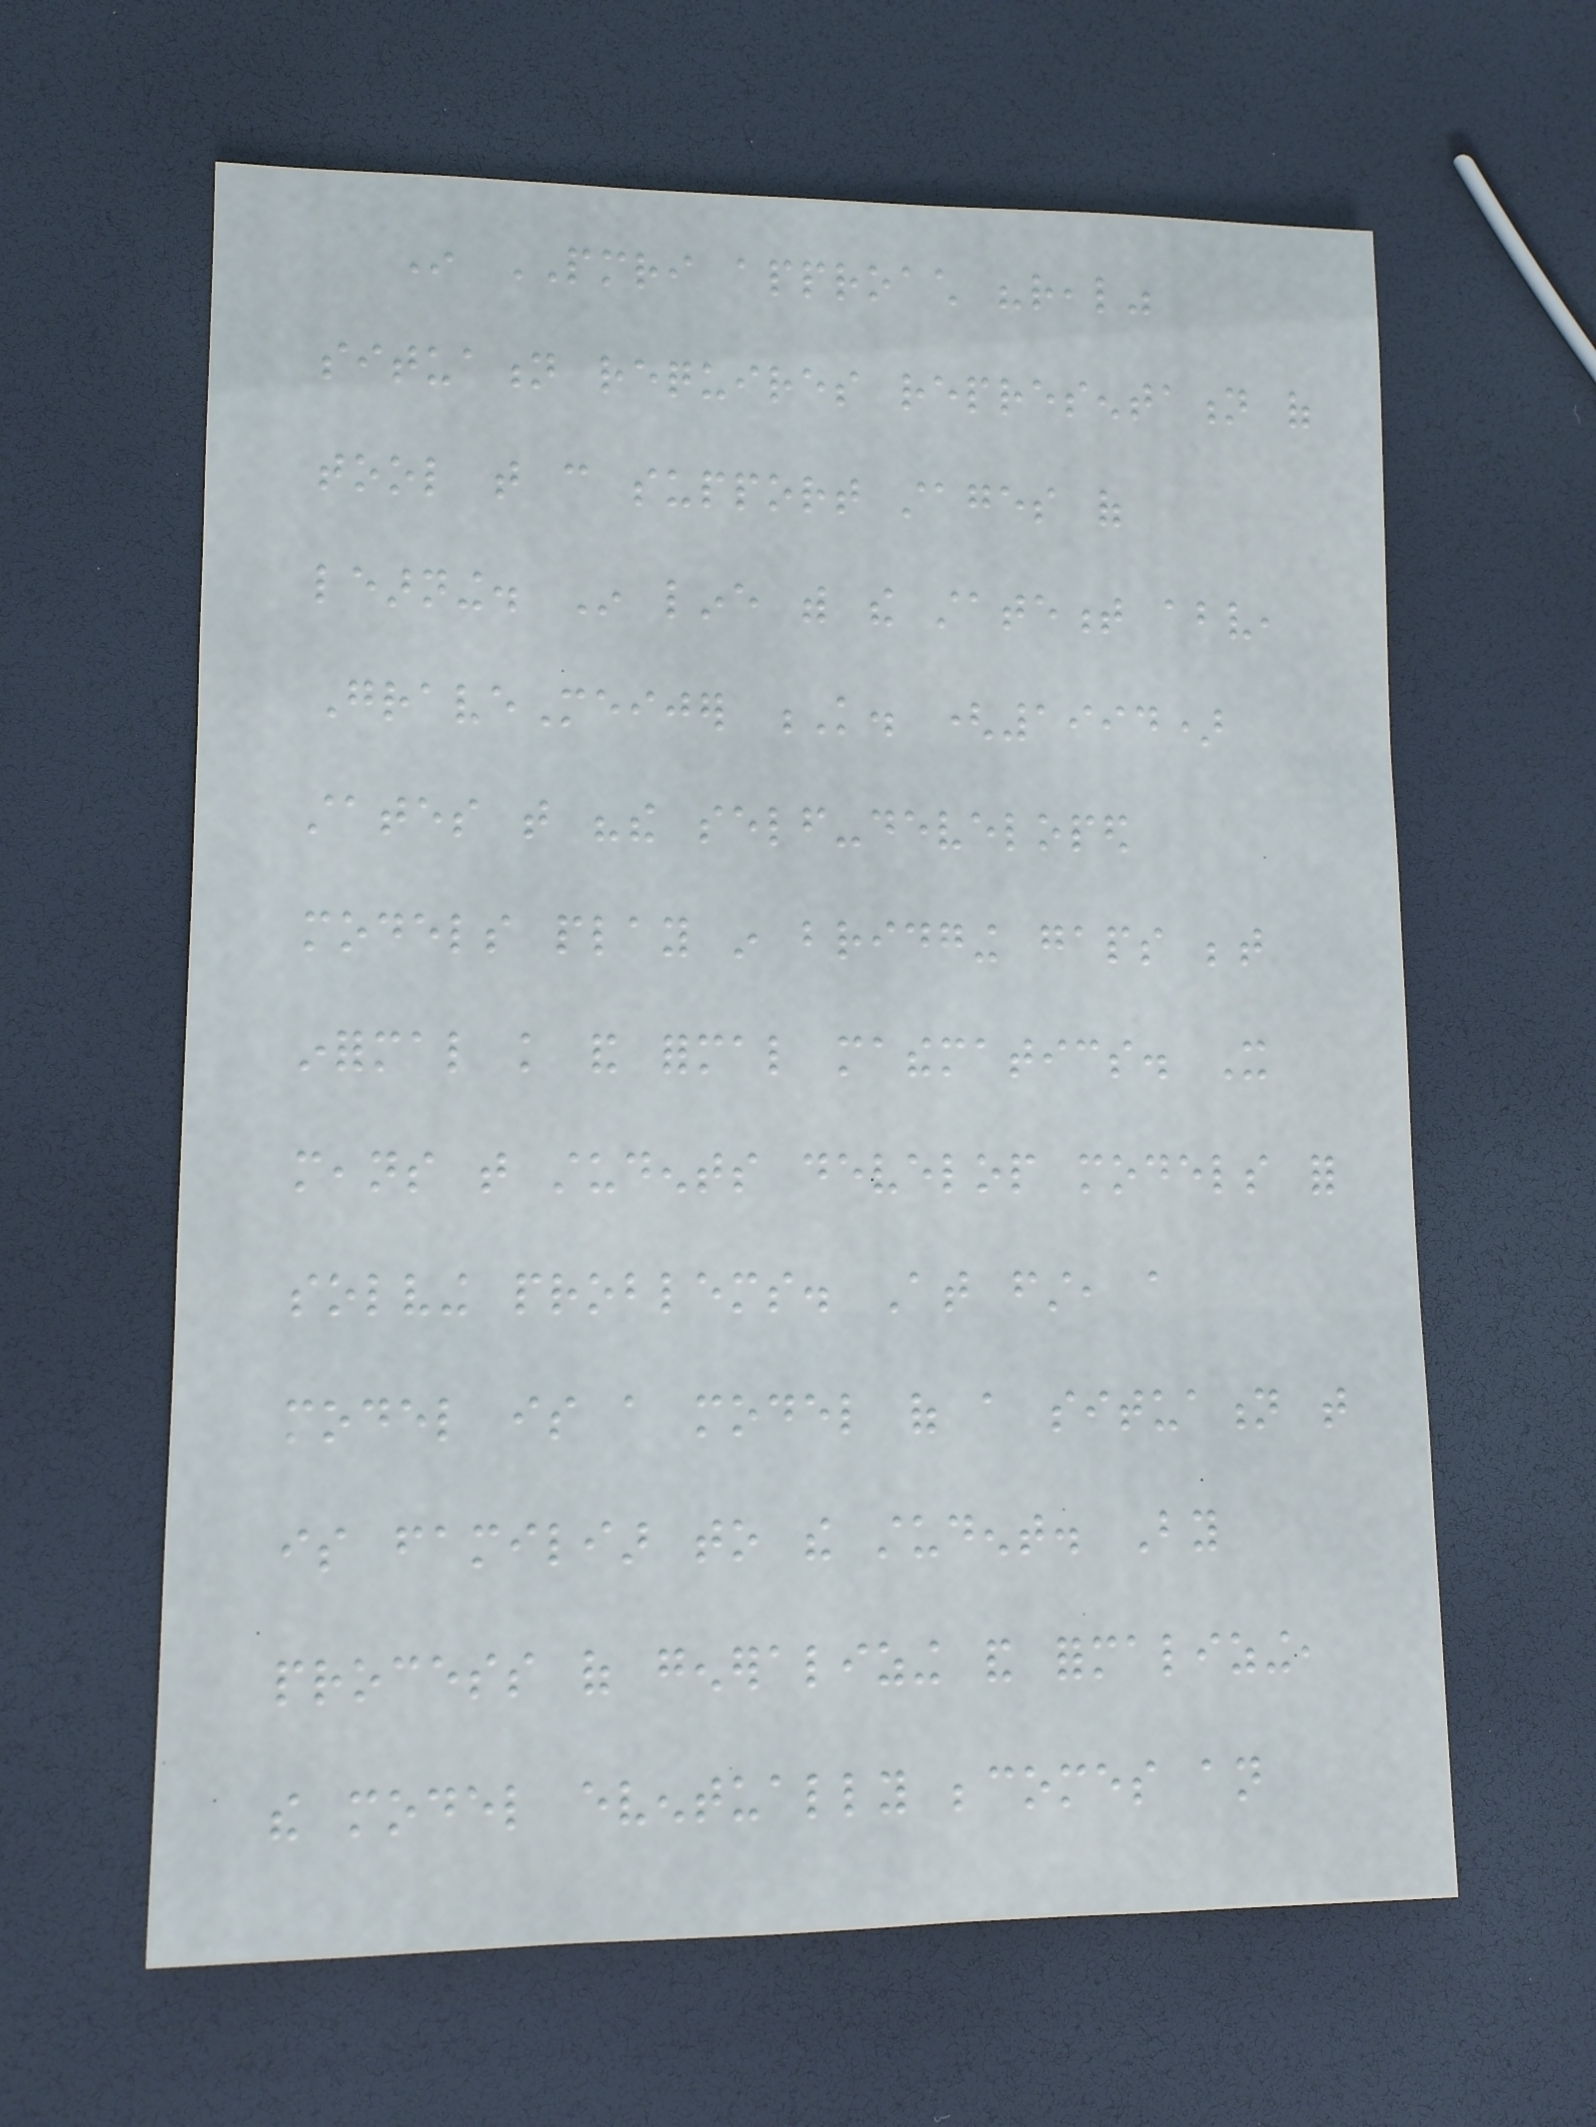In PMRI approach "real"
situation requires representation of
tool that can support stages of
learning. In line with the statement above,
GraveMeijer K. (1994)
states that "the self-developed
models play in bridging gaps between
informal knowledge and formal mathematics. It
means that students develop models for
solving problems. At first, a
model is a model of a situation that
is familiar to the student. By
process of generalizing and formalizing,
the model eventually becomes an
